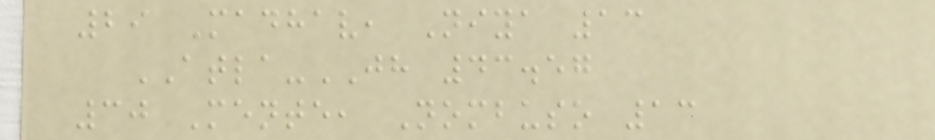29 Madhav, Niya 13
ATLA-JH 43.57
30 Mente, Nombuso 13
